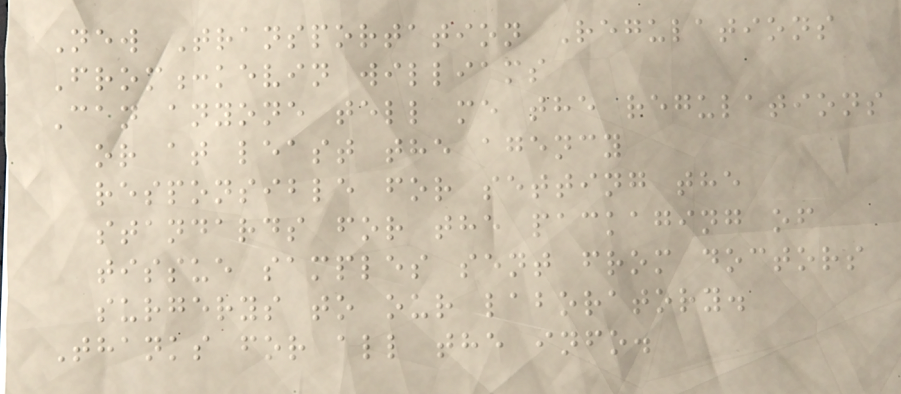New Transportation Regulations
From:kevin williams
Can anyone tell me the regulations
or at least the agency
responsible for setting the
standards for the packaging of
tissue samples sent from doctors
surgerys to our laboratory.
Thanks for all the info.
